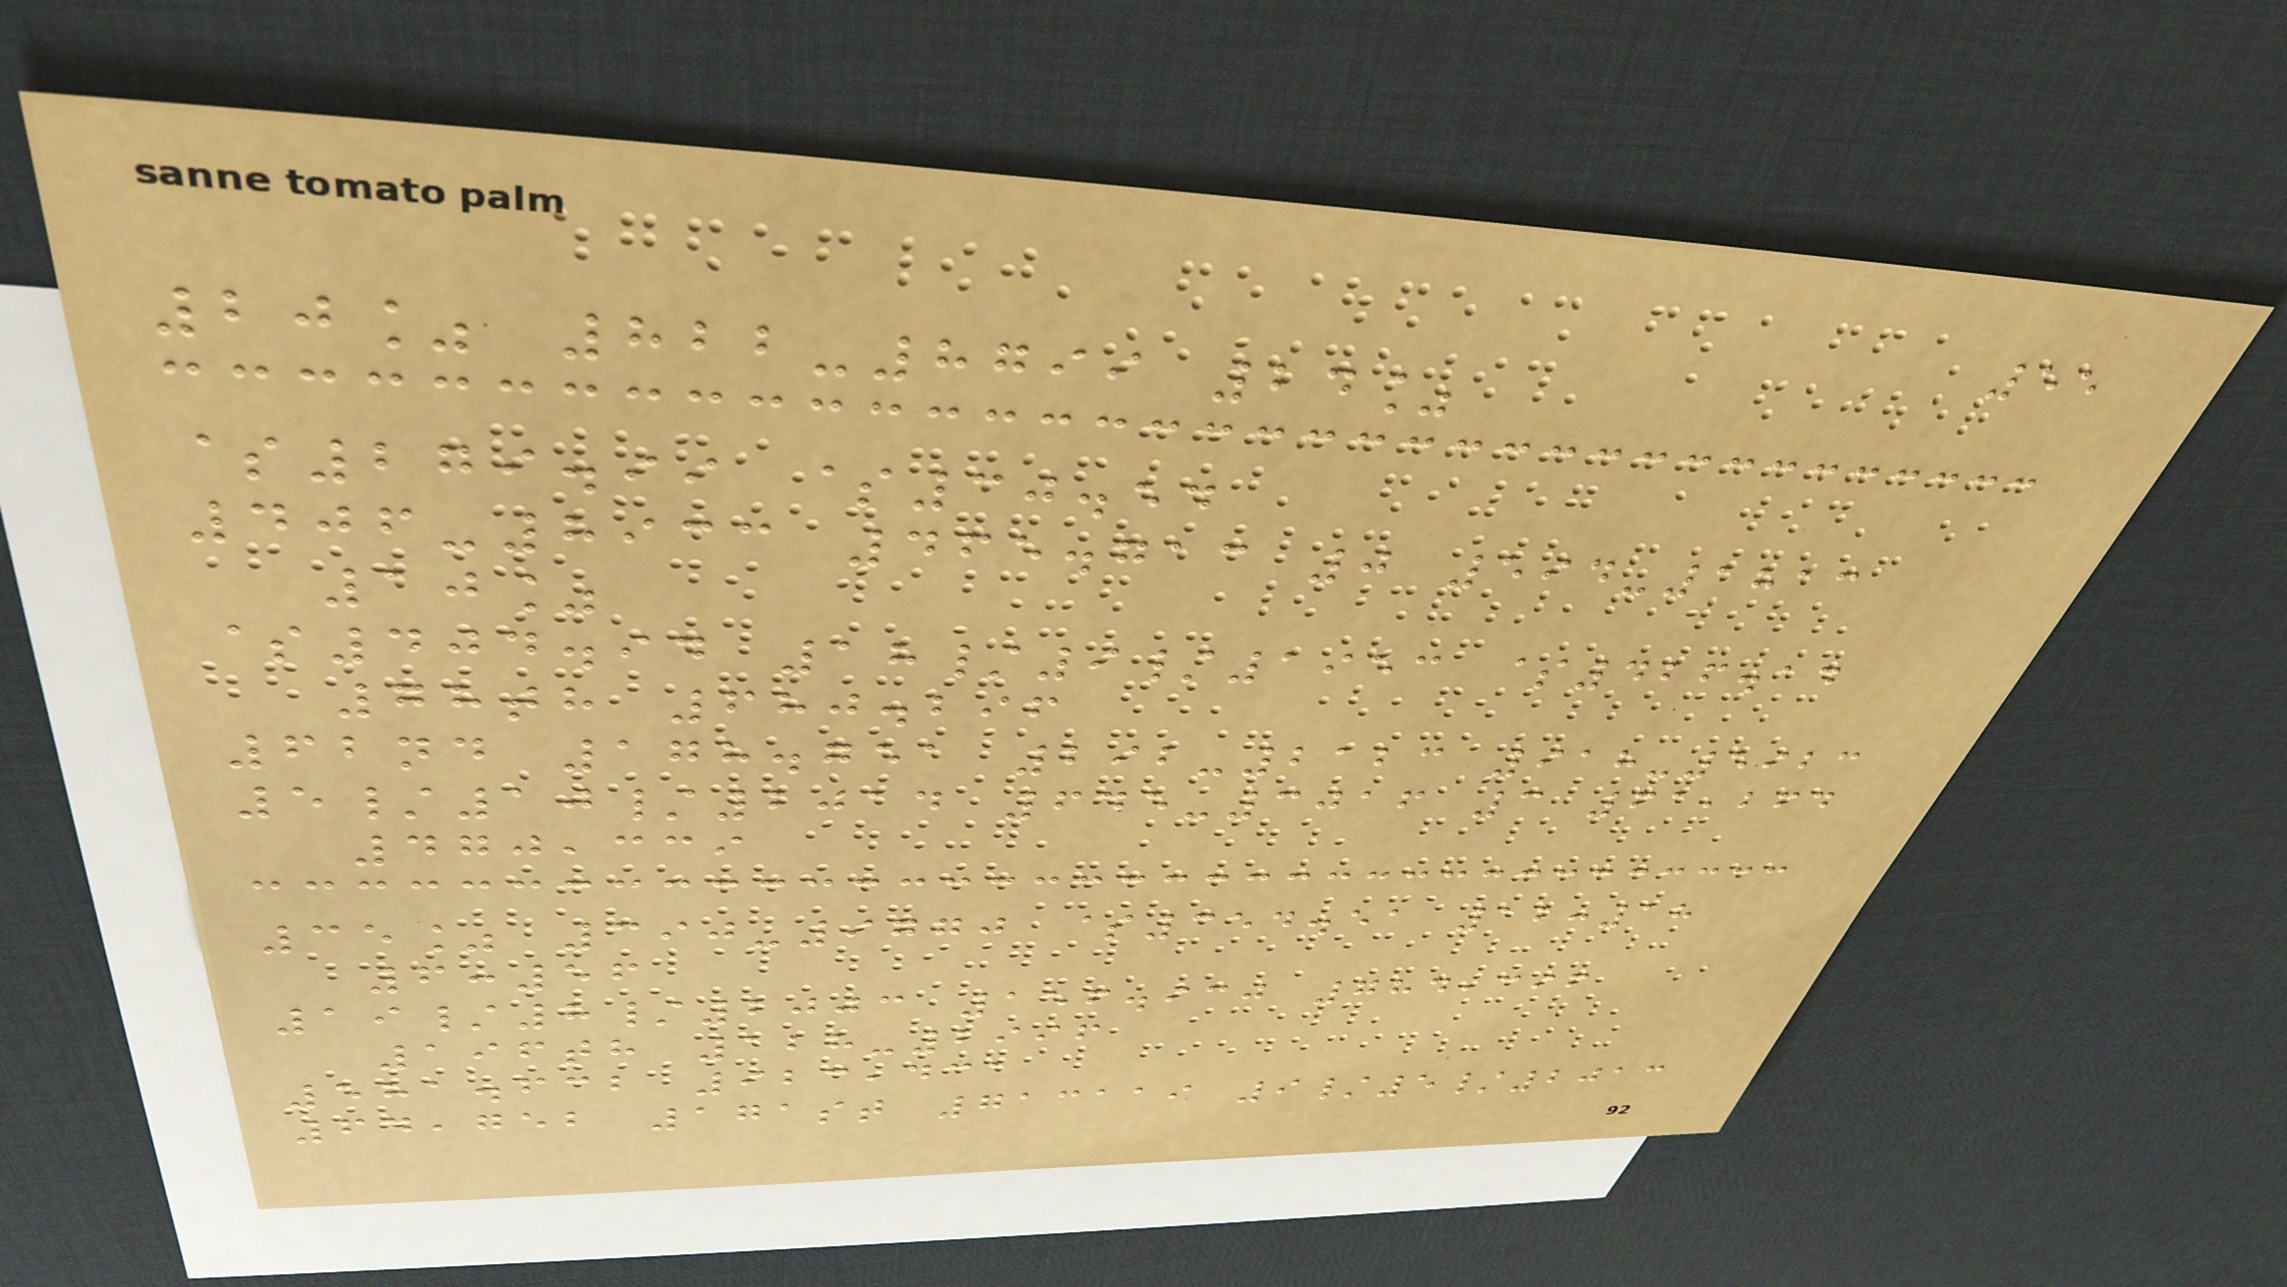55
20% 822-8799 24%
$279.99 $30.54
406-8933 465.713 0 594-1813
10%
$404.94 18/9/1953 $426.14
78th 680.296
62nd 178.751 292-2123 918-5923
5/10/2014 645-3016 3 61,264
470,339
35% 390-9770 $354.51 12:18
6:56
19/8/2003 156.930 784,396
196th 128-2996
581.632 923,431
64,752 171st 713119 9/5/2013
